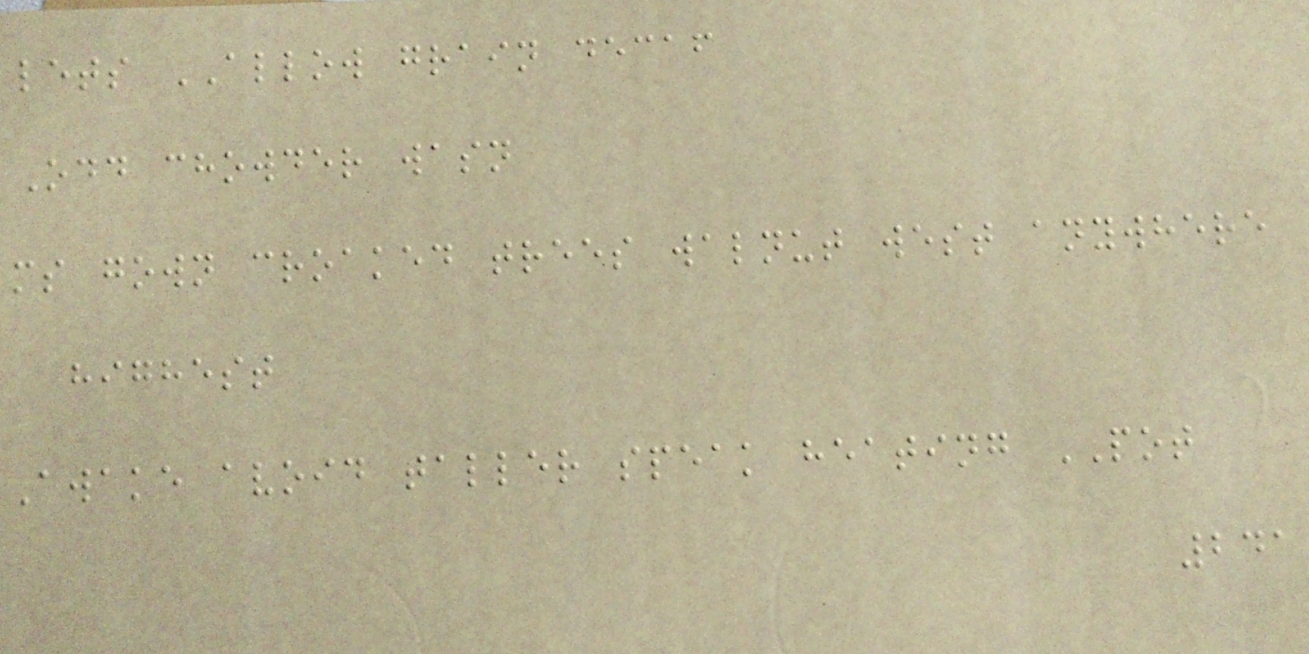lets ALLOW grain decaf
Odd chowder wasn
ms gown croaked trees walnut west anywhere
highest
Awake avoid taller speak heating POT
241
